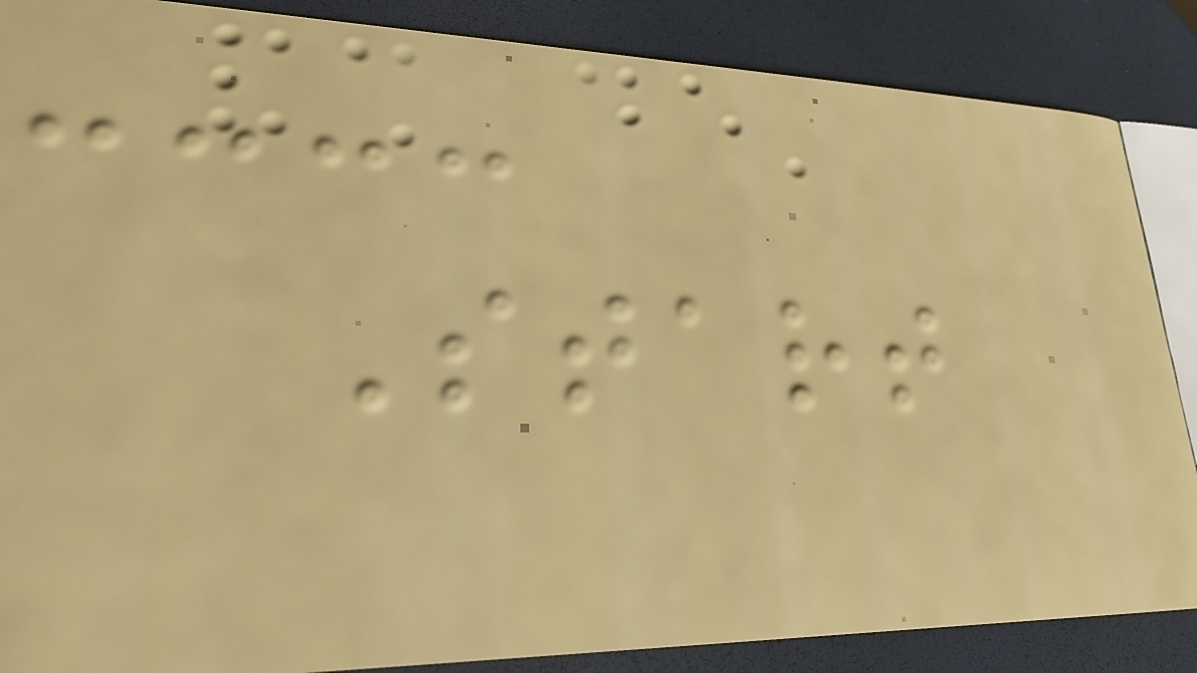Start
